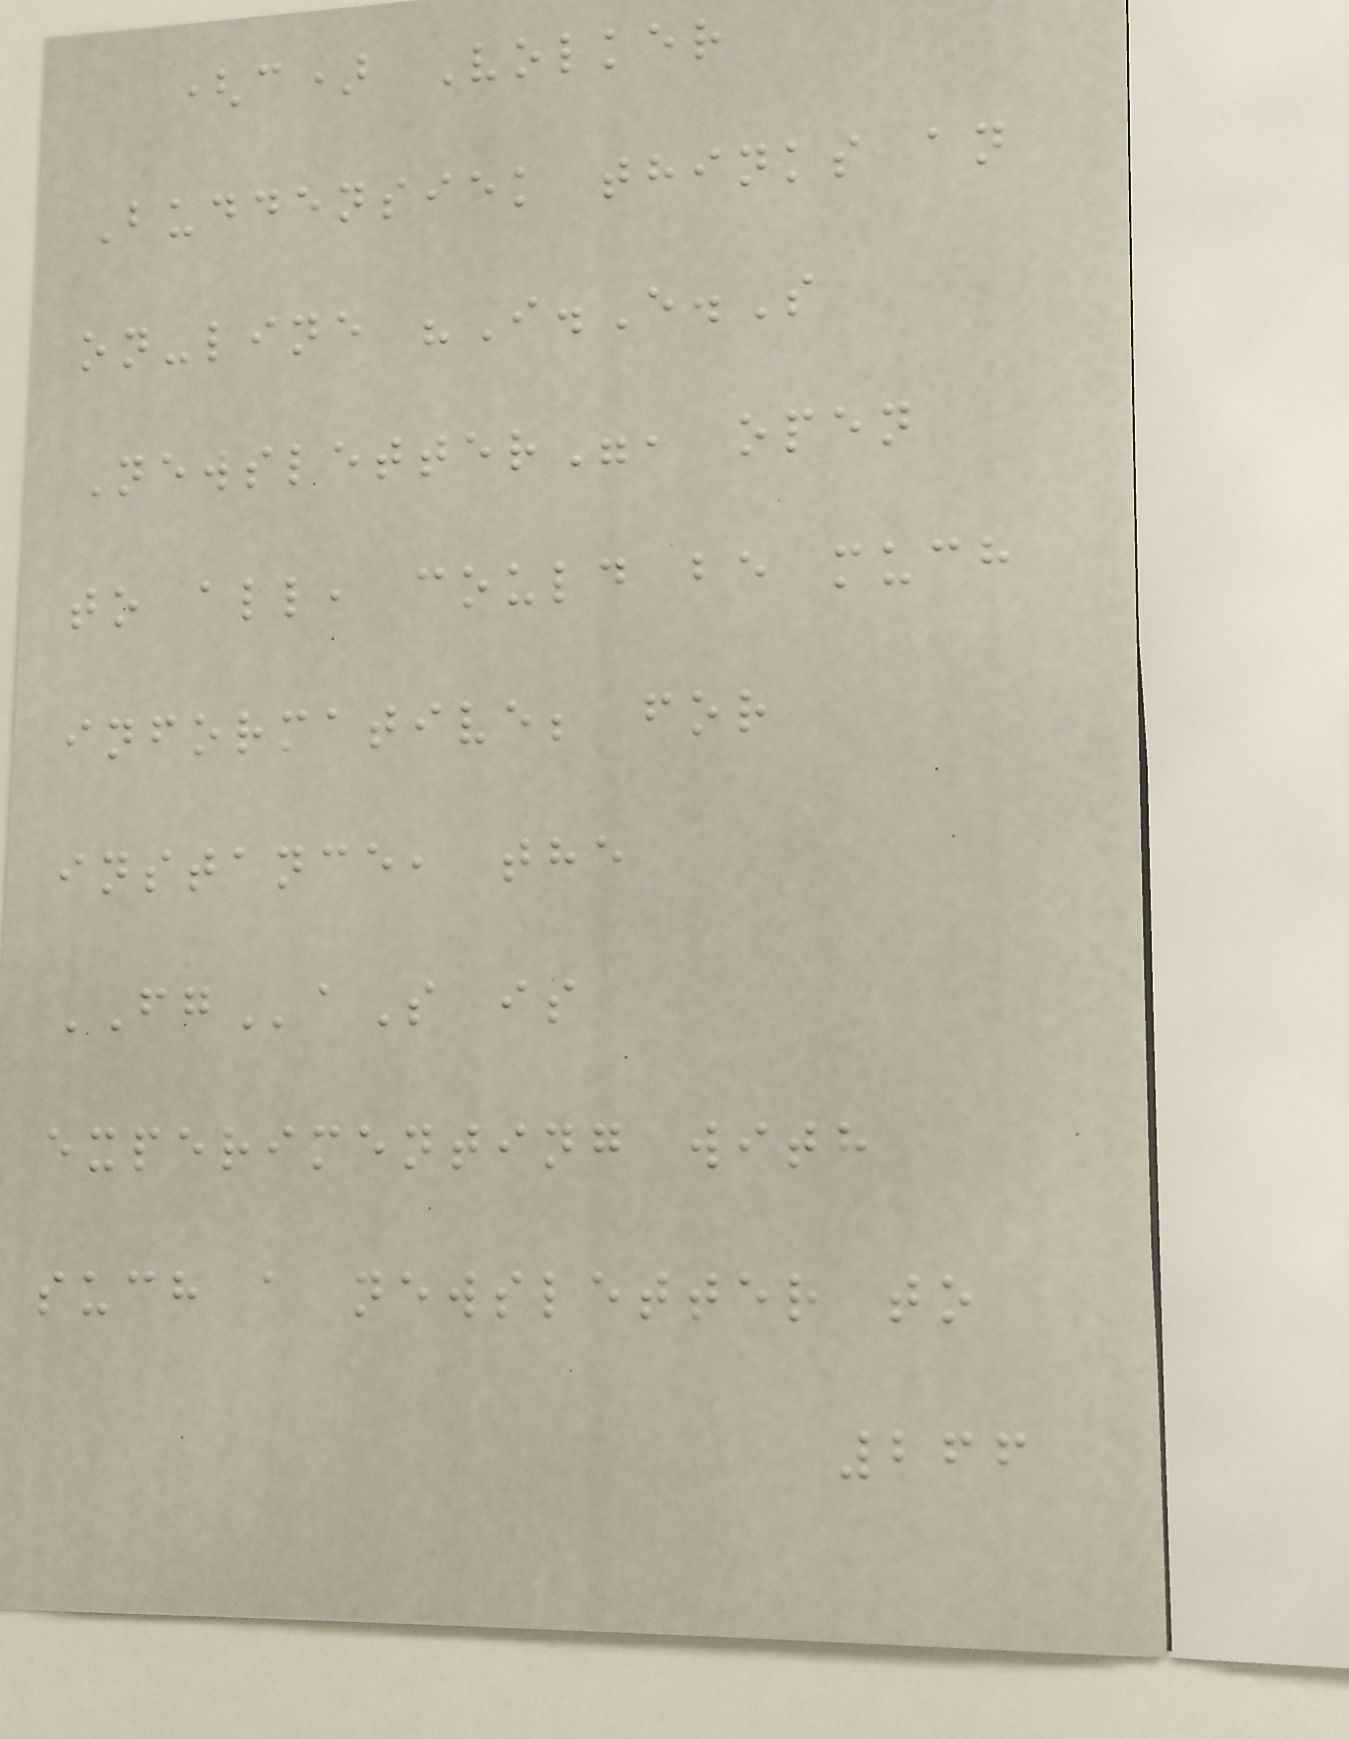(c) Volker
Buddensiek thinks an
on-line "I.E.S
Newsletter", open
to all, could be much
informative; for
instance, the
FGaS is
experimenting with
such a newsletter to
266
